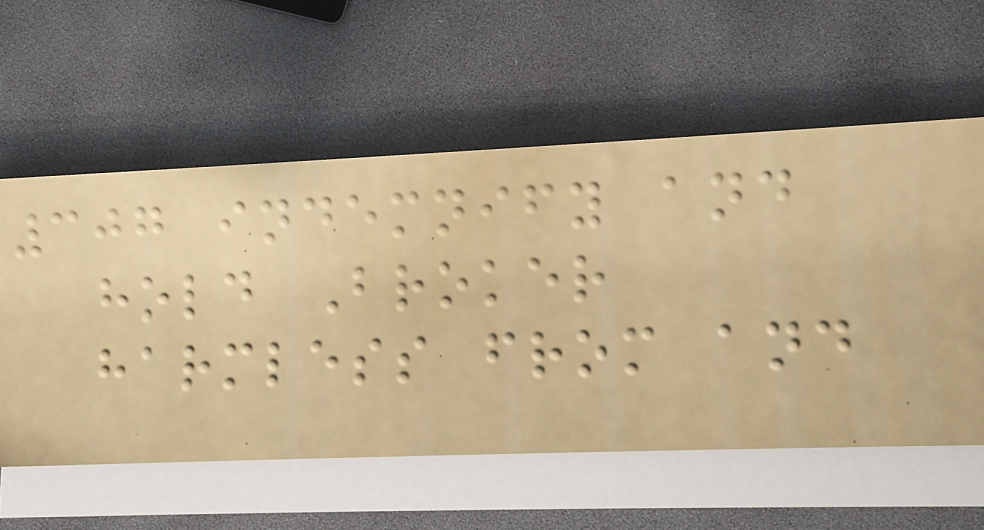307 indemnify and
hold Broker
harmless from and
